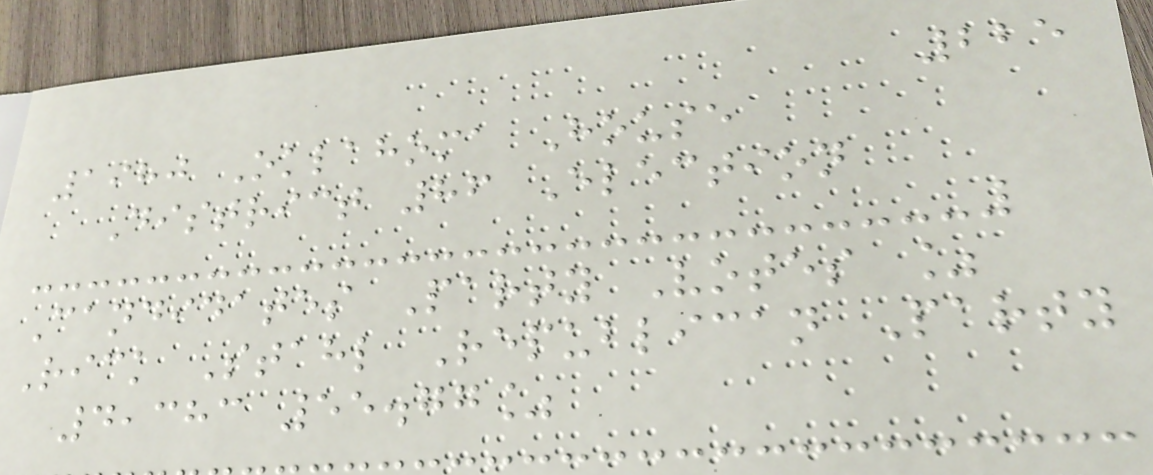225
1980 Oklahoma House
District 86 Election
Candidates Party Votes %
Rick Stahl Republican Party
4,383 55.77%
